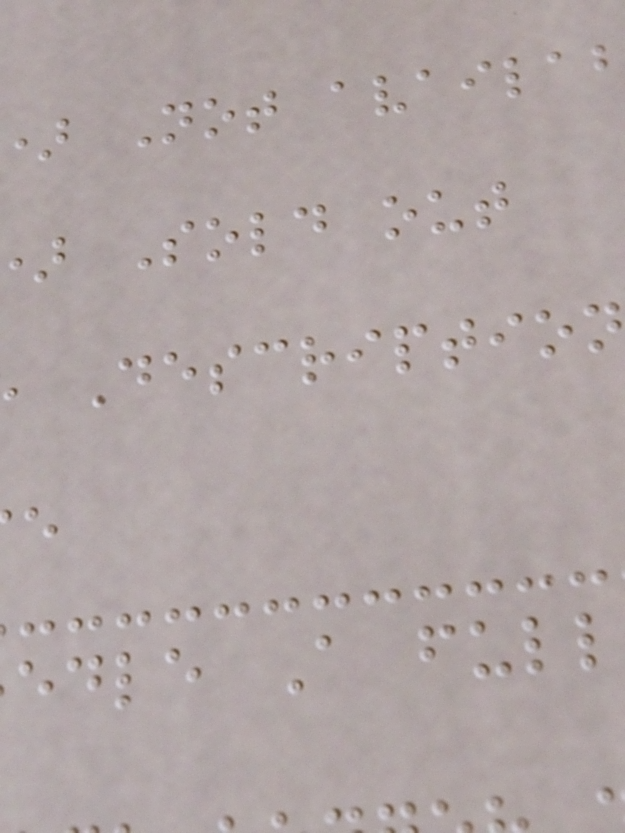Not availa
Sold out
Descriptio
edle A full
